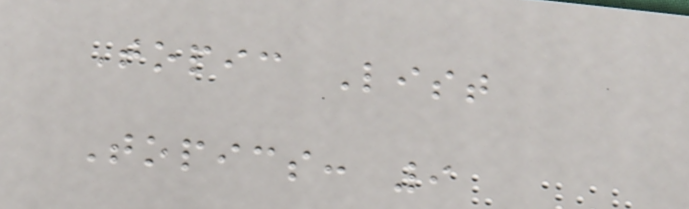Topic List
Topics: 9
